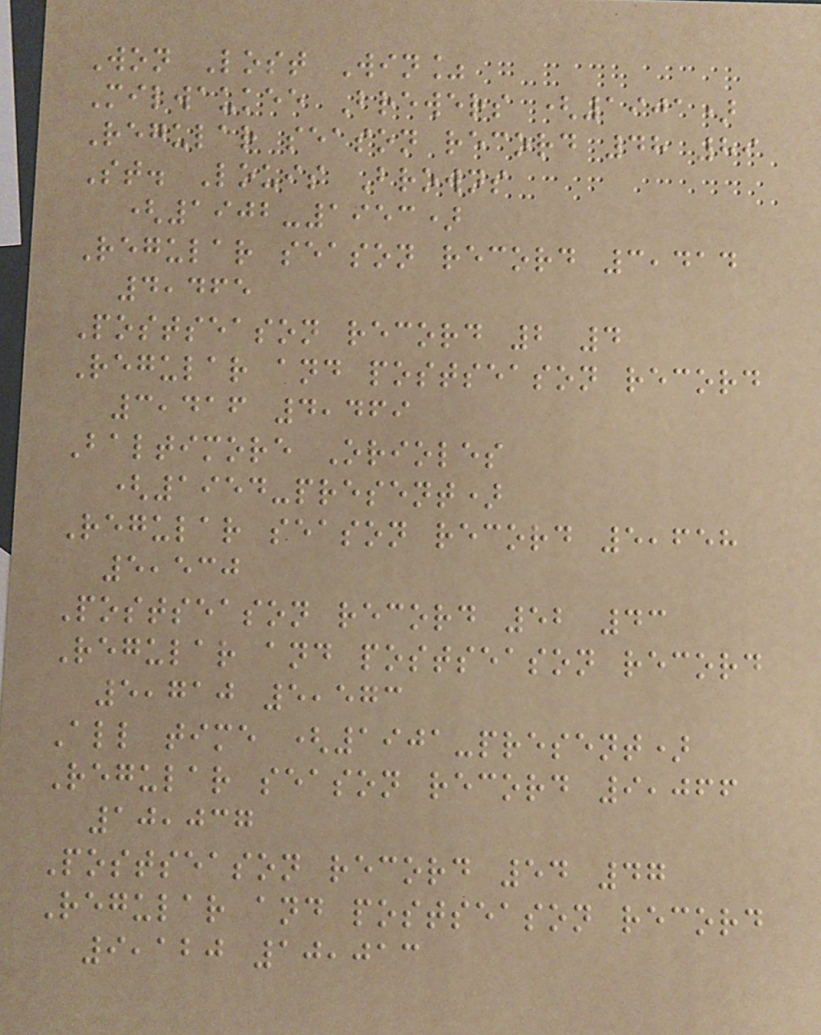Won Lost Win%
Milwaukee Brewers (1901)
Regular season record 48 89
St. Louis Browns
(1902-1953)
Regular season record 3,414
4,465
Postseason record 2 4
Regular and postseason record
3,416 4,469
Baltimore Orioles
(1954-present)
Regular season record 5,658
5,530
Postseason record 52 43
Regular and postseason record
5,710 5,573
All time (1901-present)
Regular season record 9,066
10,037
Postseason record 54 47
Regular and postseason record
9,120 10,013
